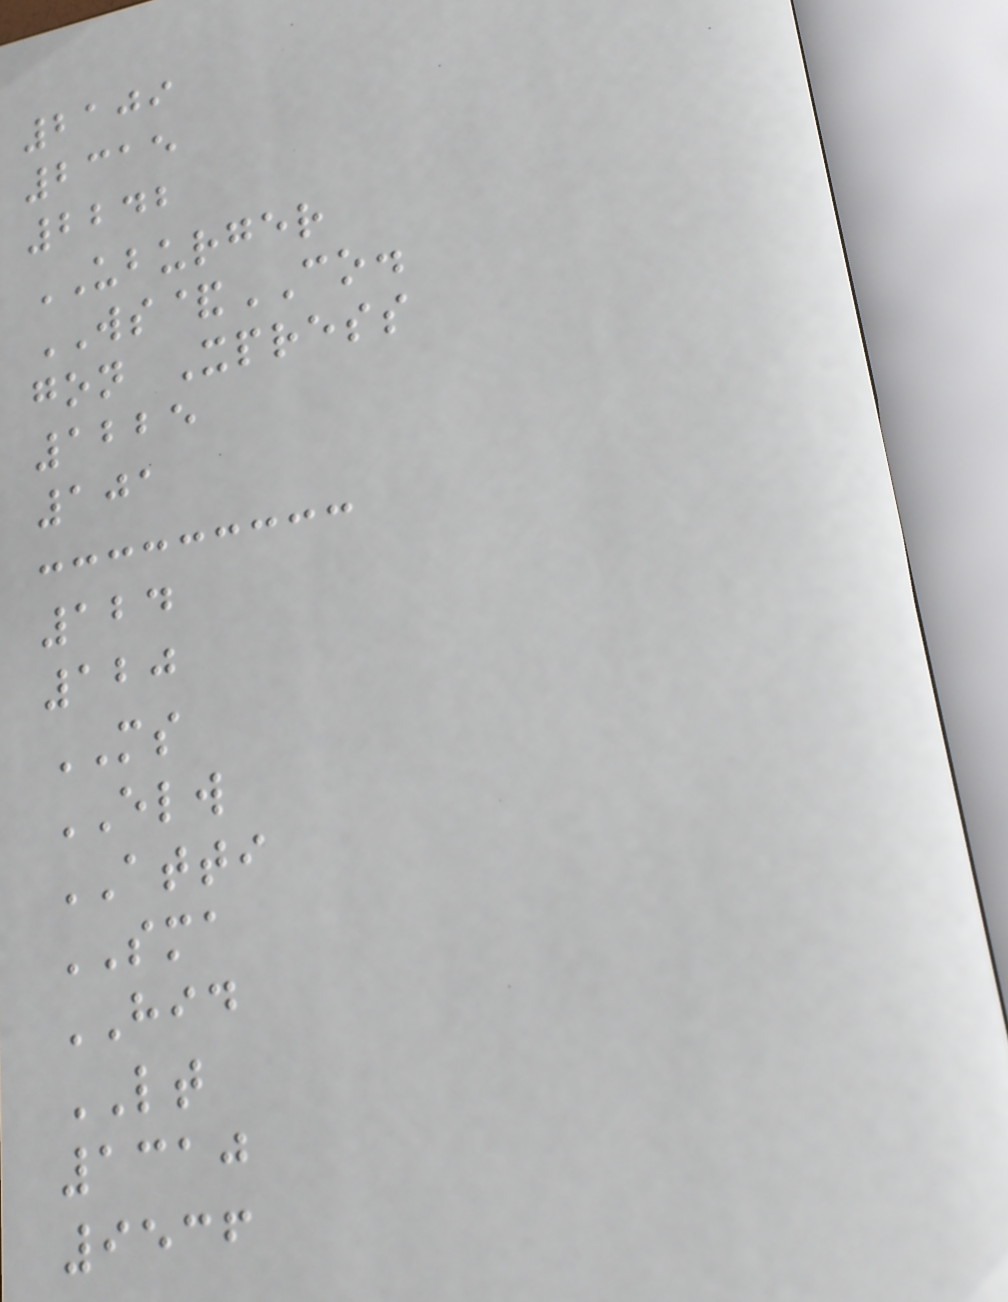2109
2315
2242
UBURGER
WS&CO.
gon Xpress
1225
101
124
120
MS
ELW
ATTI
SMA
HID
LT
1310
9536
